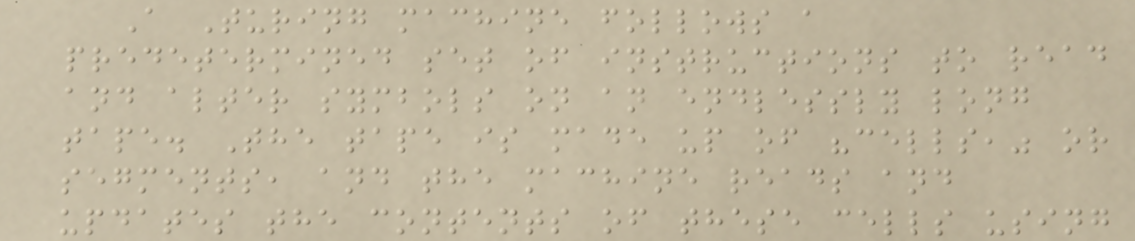A Turing machine follows a
predetermined set of instructions to read
and alter symbols on an endlessly long
tape. The tape is made up of "cells," or
segments, and the machine reads and
updates the contents of these cells using
